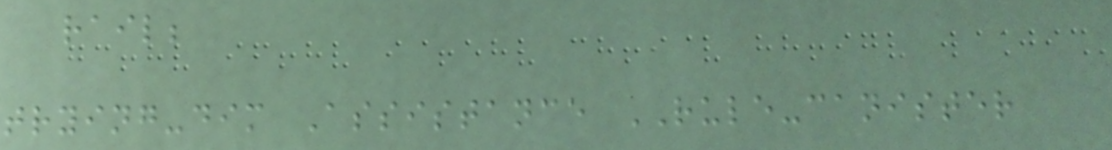rail;
trying-dim Assistance RULE-canister
